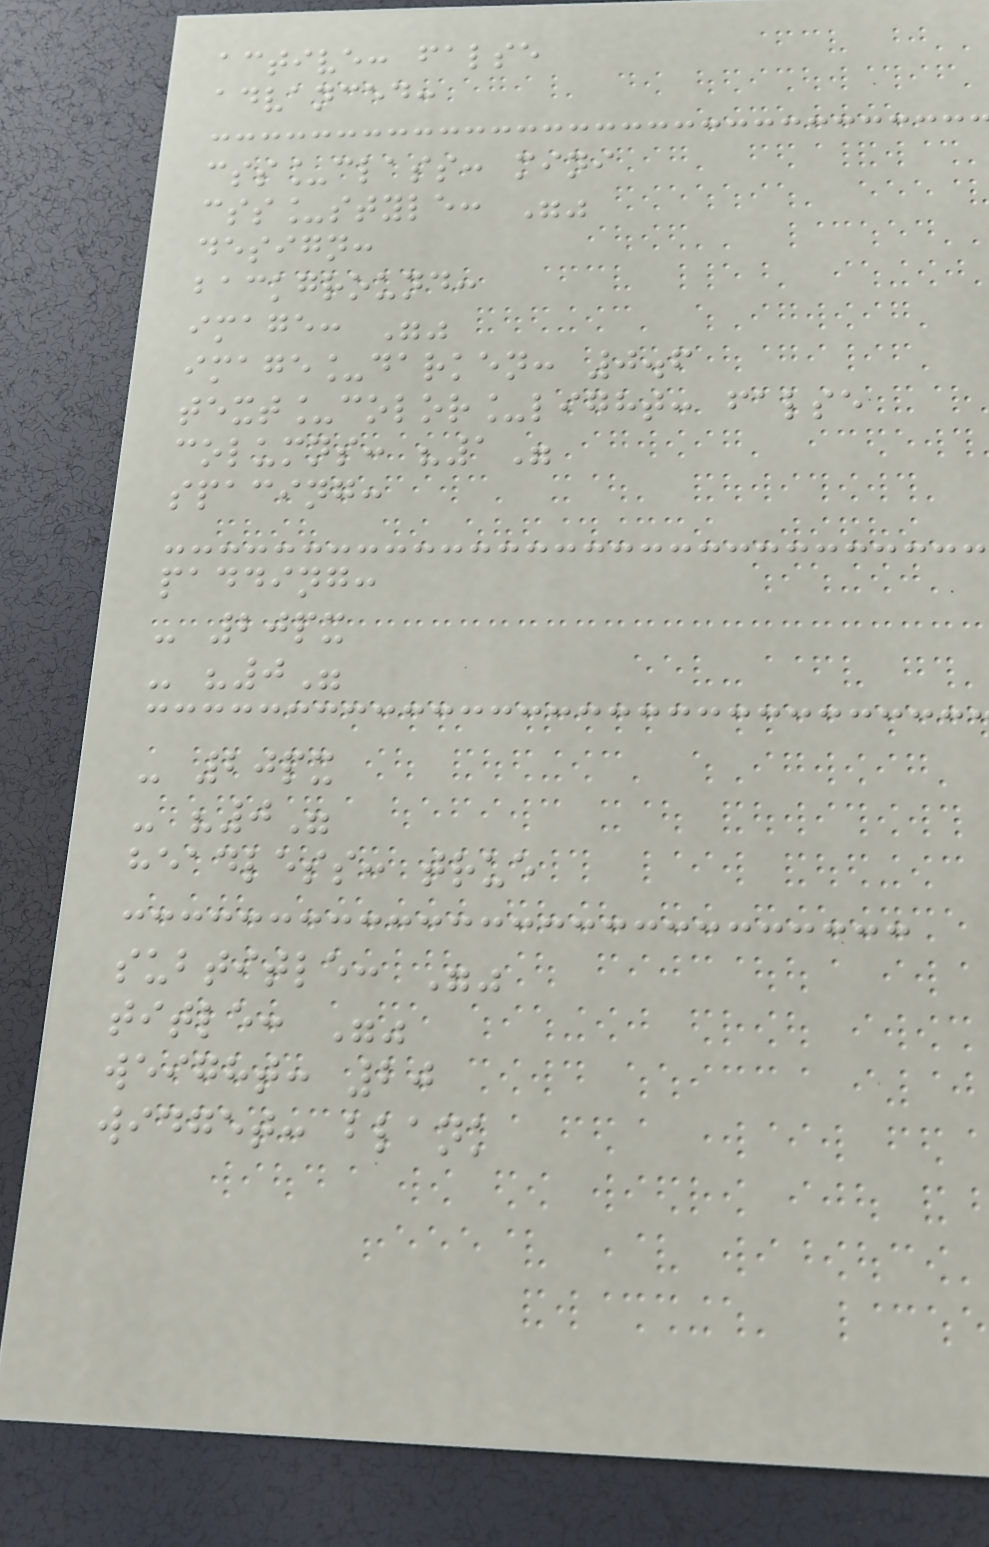active: false
advanced:
css_class: mini
css_style: ""
design:
background:
image: ""
image_darken: 0.6
text_color_light: false
columns: "1"
spacing:
padding:
- 20px
- "0"
- 20px
- "0"
headless: true
subtitle: ""
title: ""
weight: 20
widget: blank
